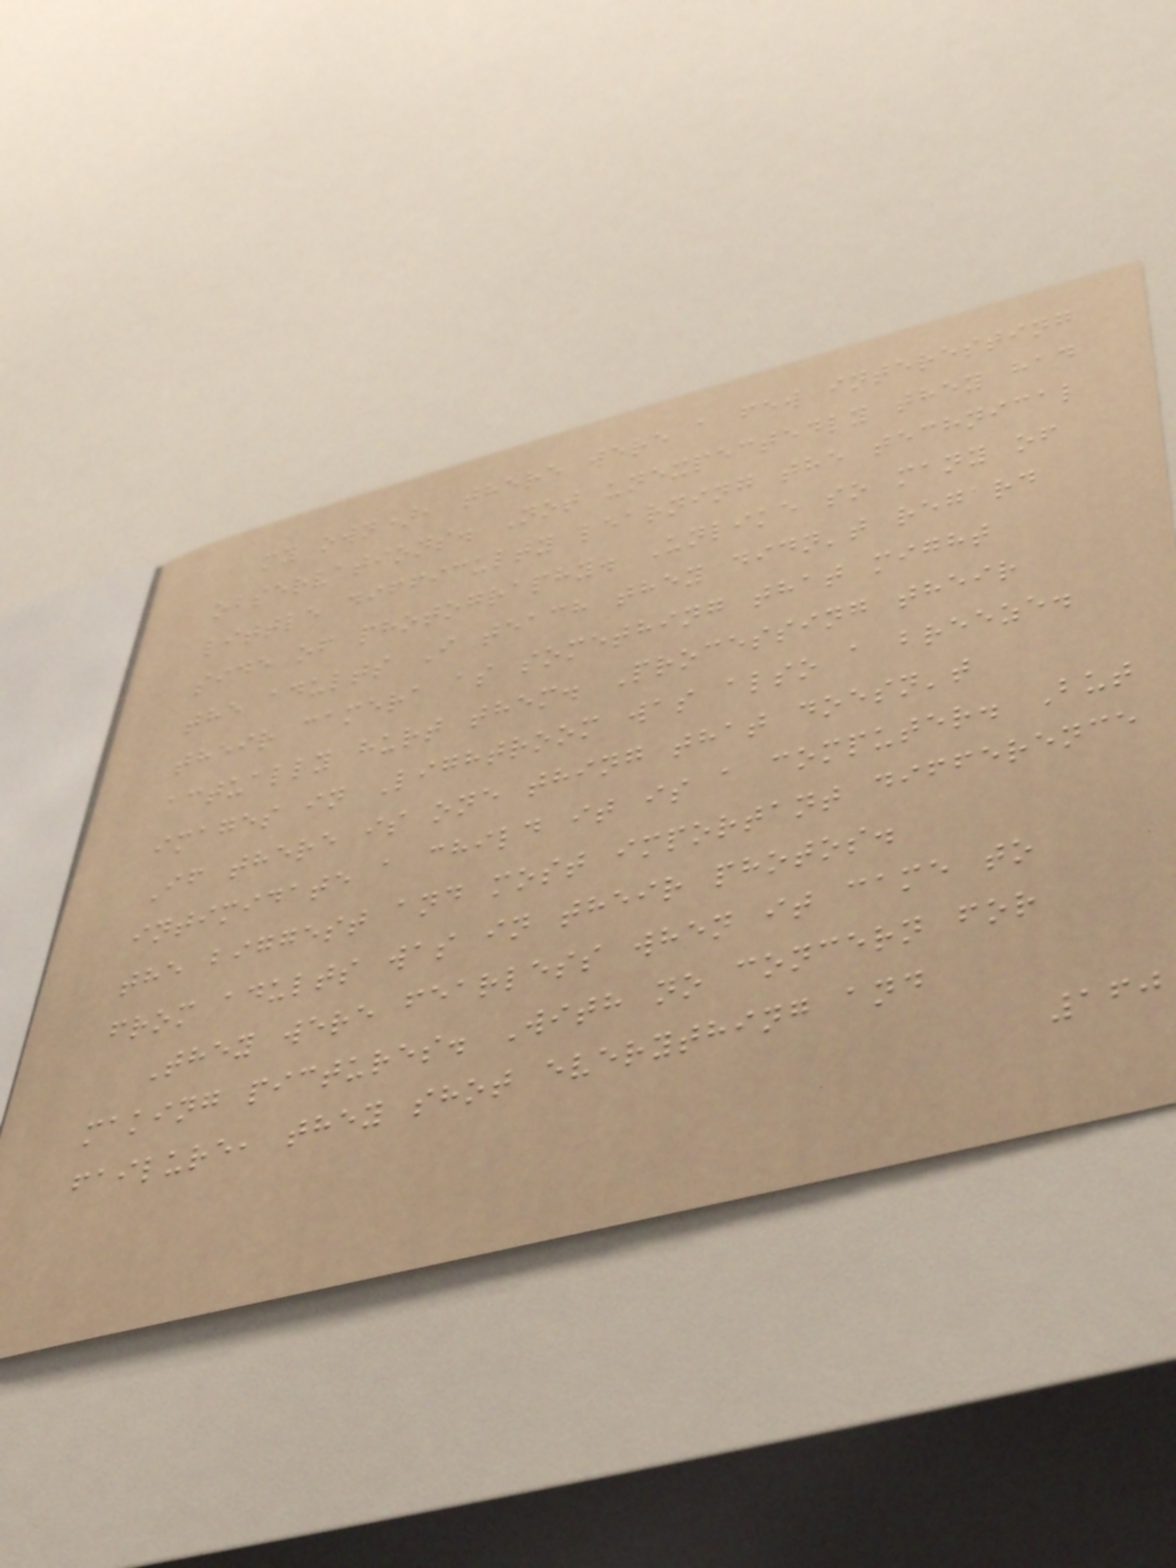my own), there were a few interesting
observations. Not unexpectedly they had
little difficulty learning the technical
side of photography. Unlike so many of
the adults I teach they didn't regard
their camera as something that might
actually hurt them. Processing their
images in Lightroom was also a breeze.
If there is one thing that doesn't
intimidate a child it is a computer. But
the biggest and most important difference
from adults was in their photos.
They were fearless when it came to
making pictures. With no concern for
failure, they shot everything and
160
